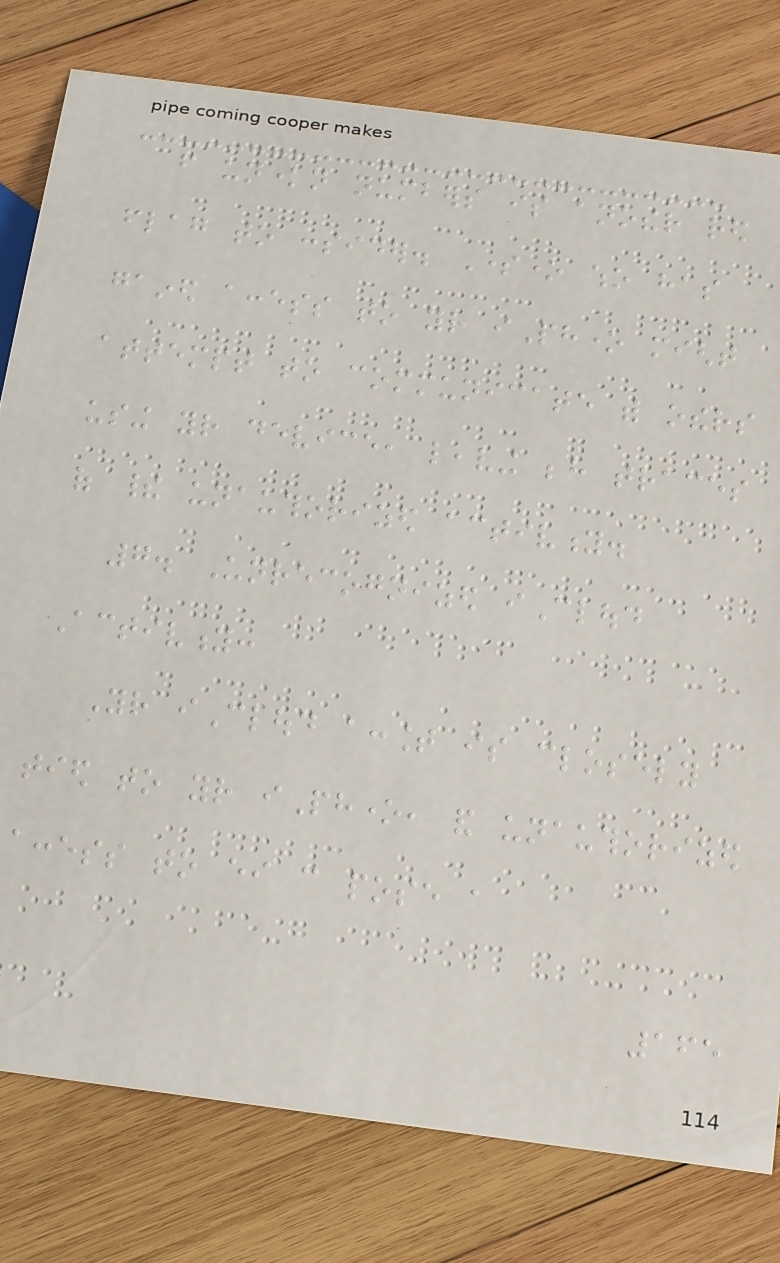from unknown numbers is another red
flag to consider. Someone who has
gained access to your iPhone might
attempt to communicate with others
using your device, leaving behind traces
of their unauthorized activity.
7. Unrecognized iCloud
Activity:
Your iCloud account is closely
tied to your iPhone, and unauthorized
access to either can pose a
165
